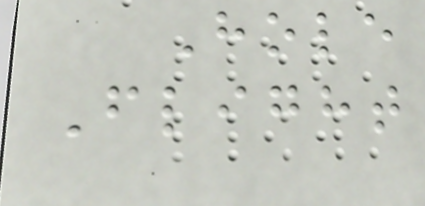Hole
Flight
